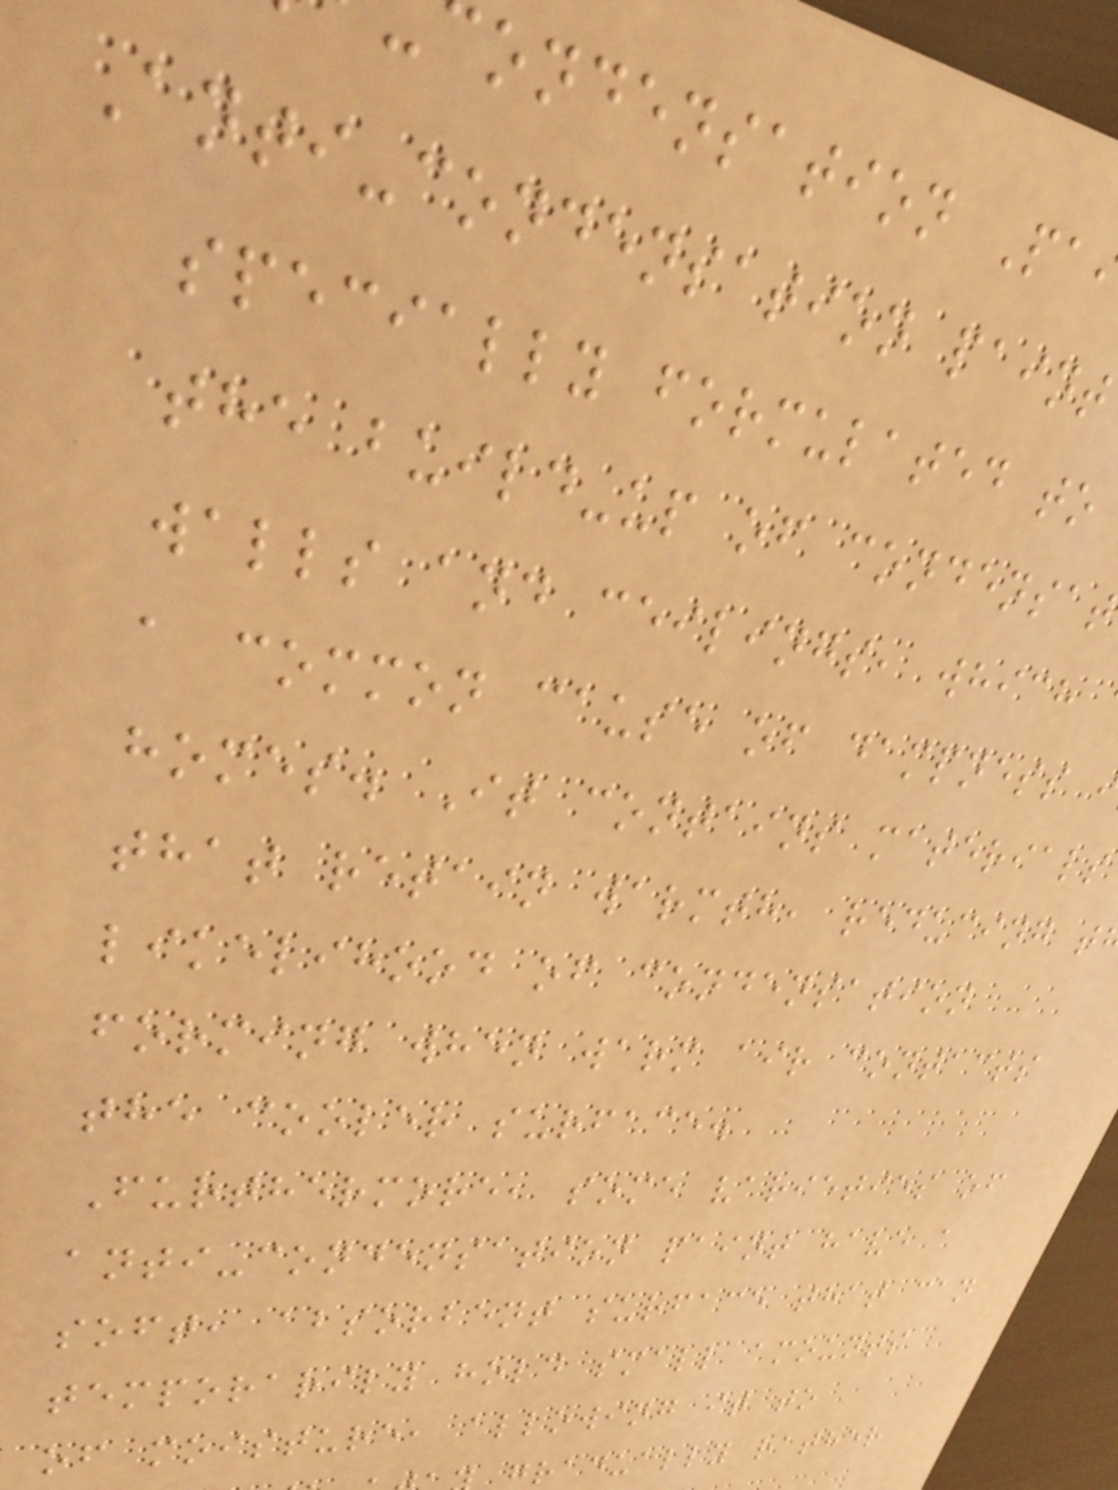ondensation Pa
Anti-condensation paint
specially formulated to
the build-up of condensat
walls and ceilings, which
a common cause of dampness
homes. It contains materials
that retain warmth, reducing t
likelihood of condensation
forming when warm air contacts
the cooler surface.
Furthermore, some varieties of
anti-condensation paint have a
soft, absorbent surface that can
temporarily hold small amounts
of moisture, allowing it to
gradually rather
